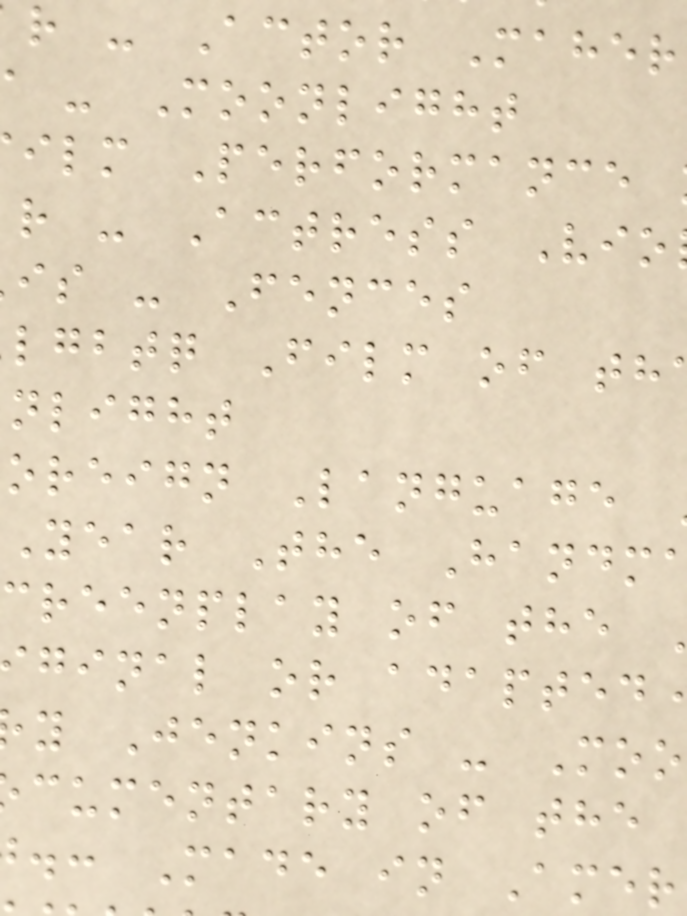r - Actor Maher
- Moonlight
ilm Performance
r - Actress Vio
is - Fences
lgbtq Film of th
nlight
oreign Language
Year The Handm
creenplay of the
ginal or adapted
y Jenkins - Moo
cumentary of the
.: Made in Amer
